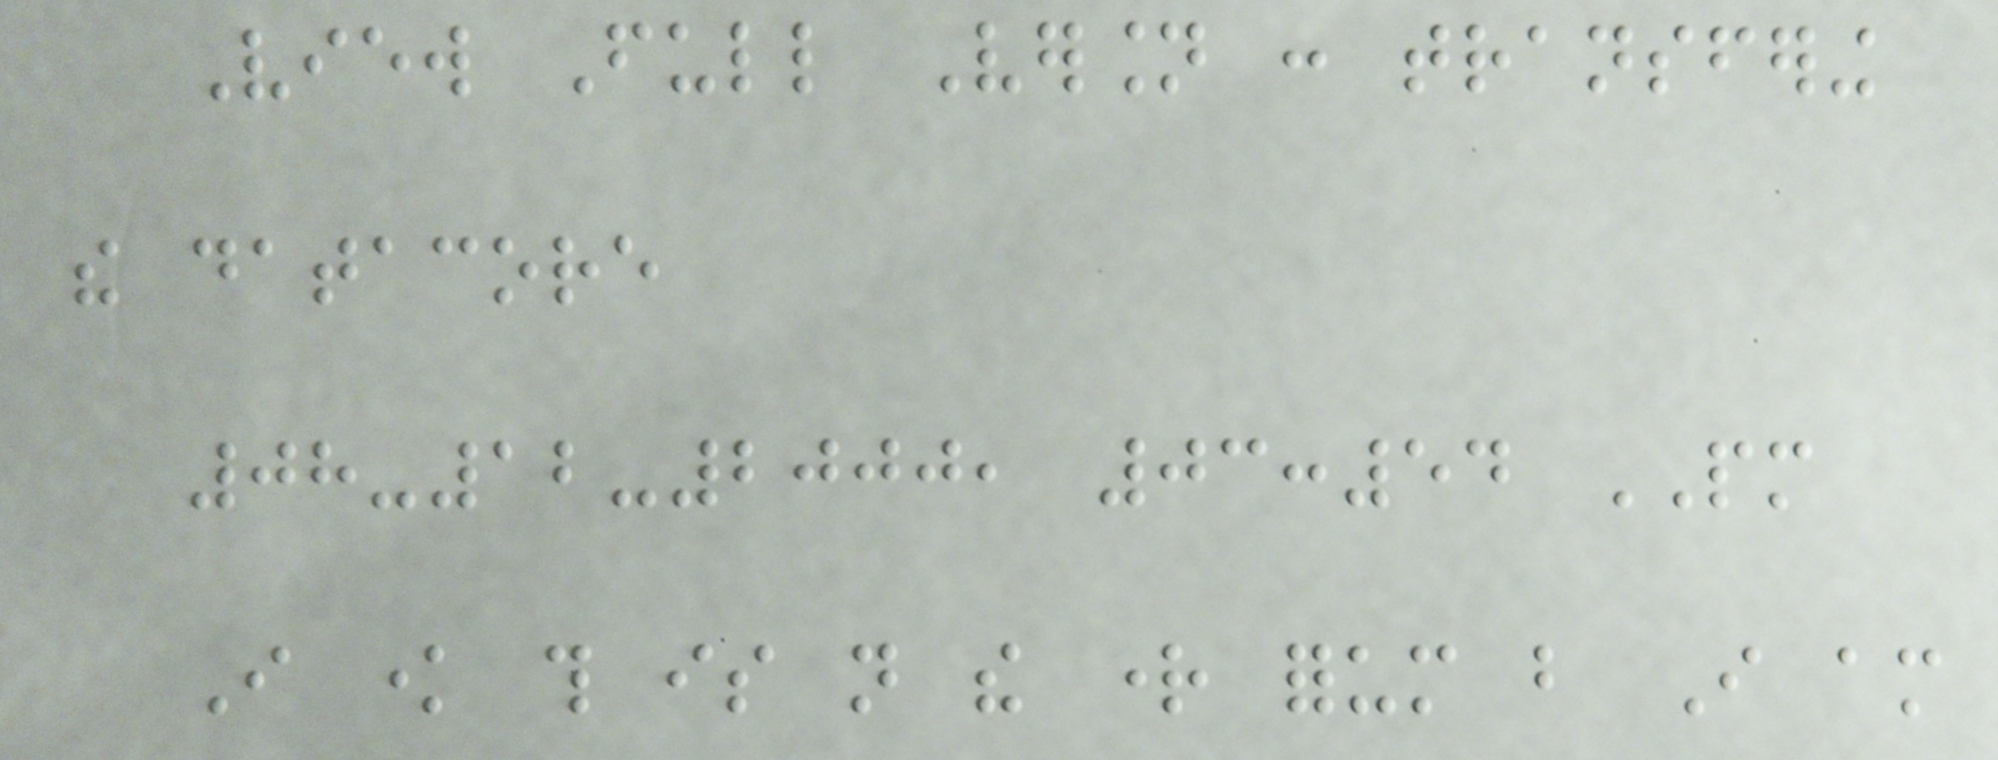View Full Version : transfering
the datacore
08-12-2000, 03:54 PM
I know this is not the right forum but I am
